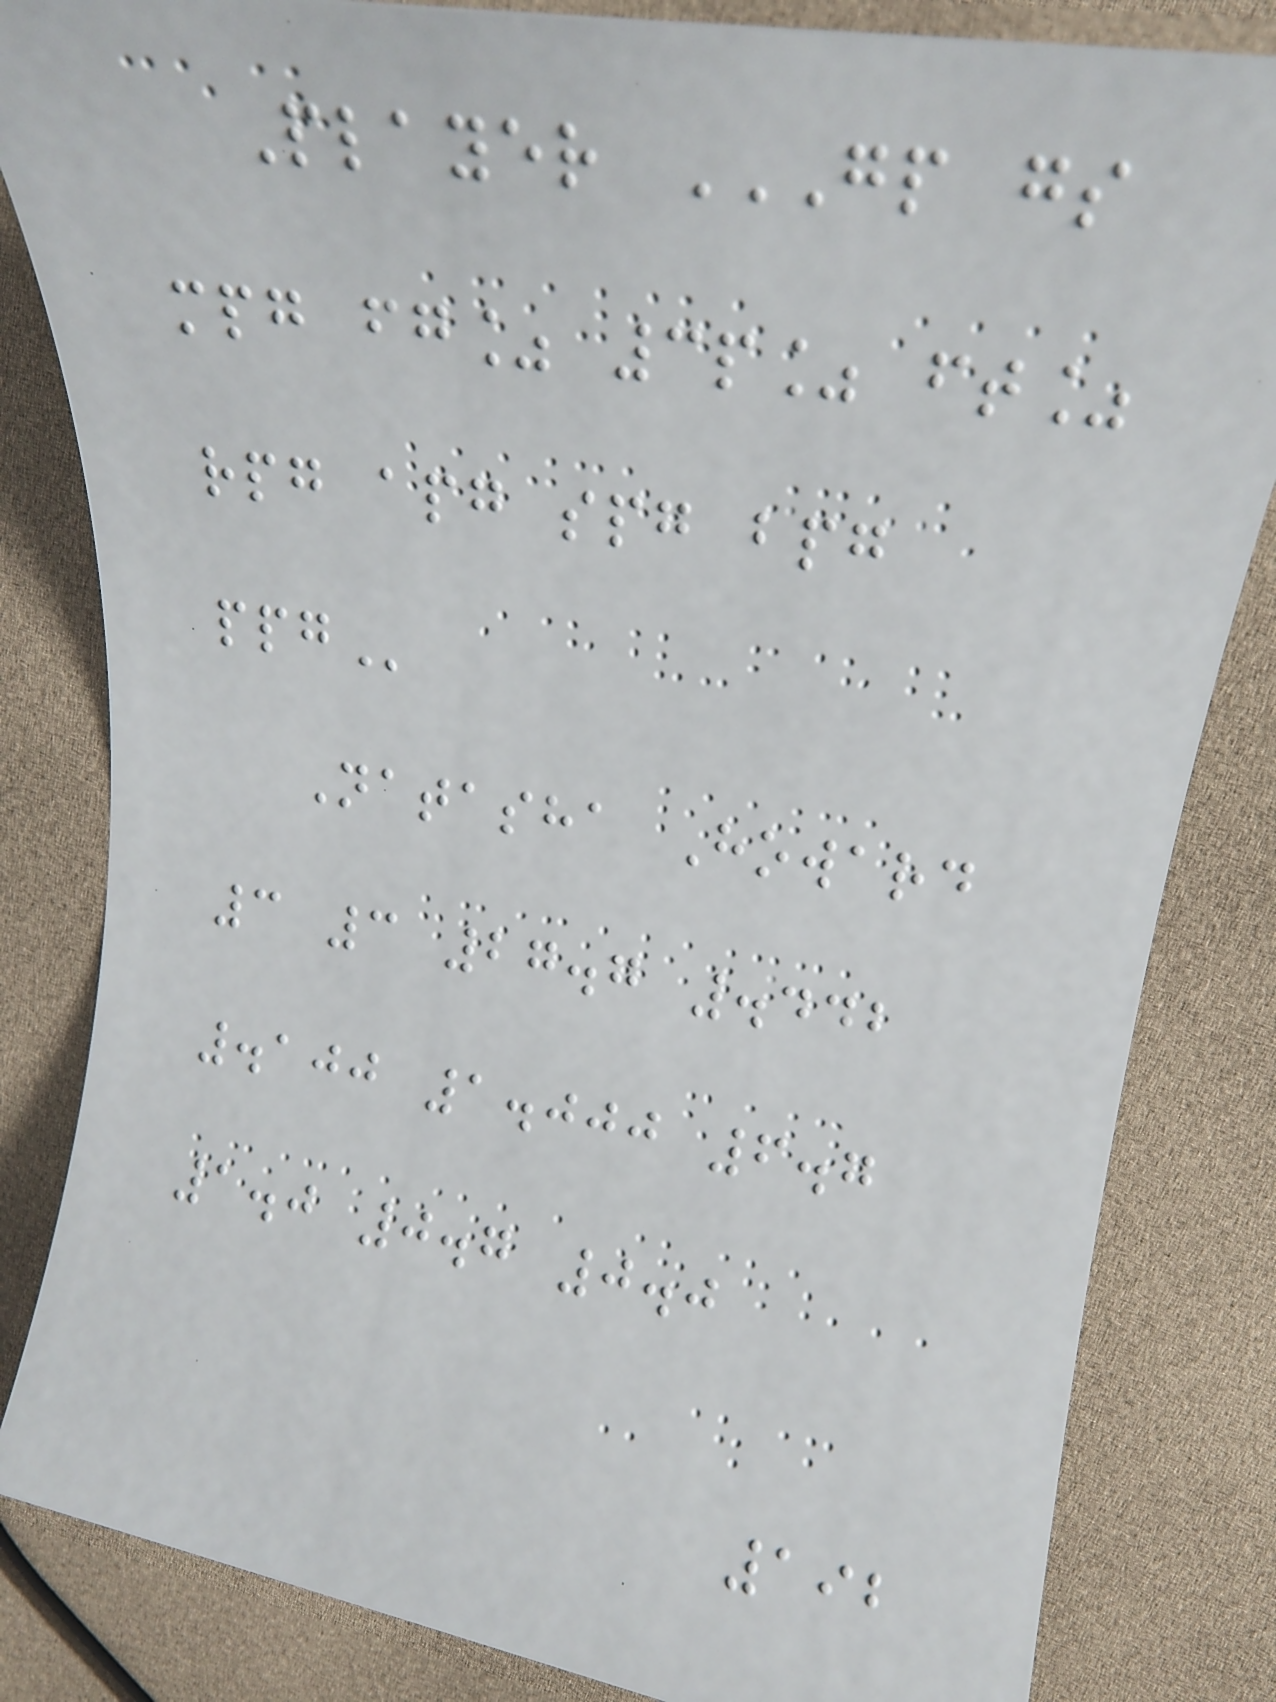Player GP GS
MPG FG% 3P% FT%
RPG APG SPG BPG
PPG
Natasha Howard
3 3 27.7 .442
.100 1.000 6.7
1.0 0.7 0.0
192
